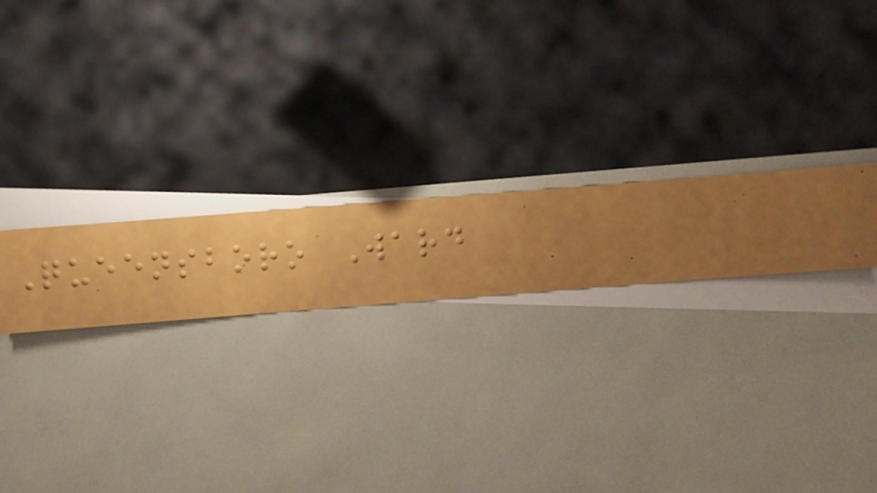Queensboro Ward
